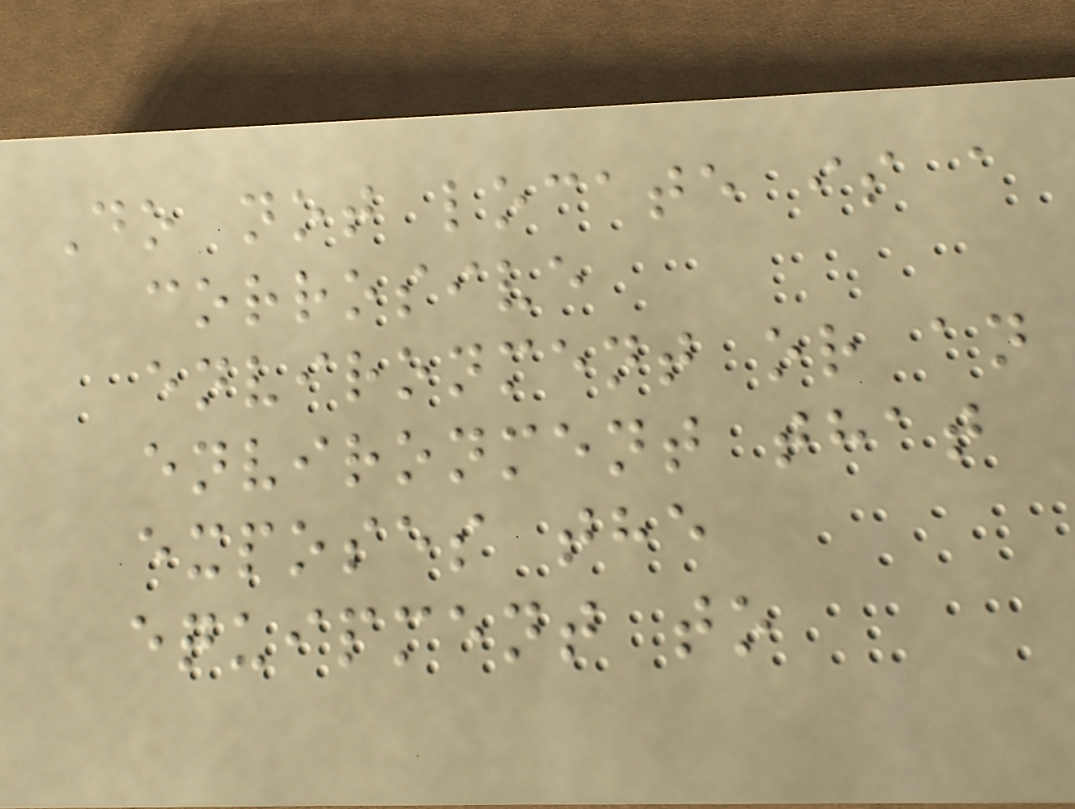Do not locate is a
corrosive
environment or an
environment that
exposes the
equipment to
